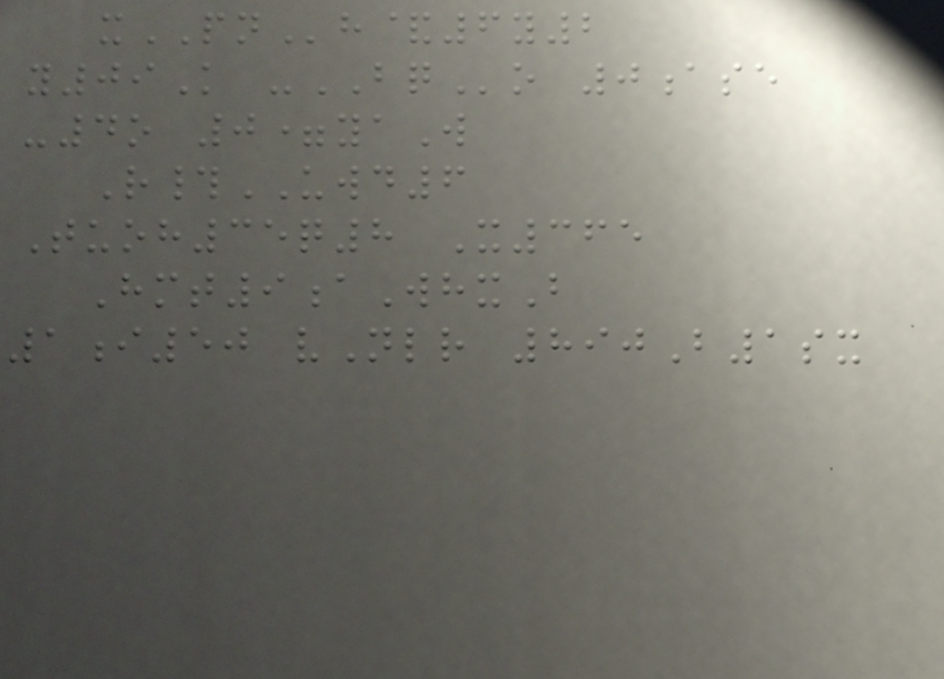xPNh&6y2
y09K -BQo 0ase
-4o 0=yaW
R#UWD6
Tuoh35q8 X365
Hmt9aWhxB
1i50 vNlr 890B1sx
